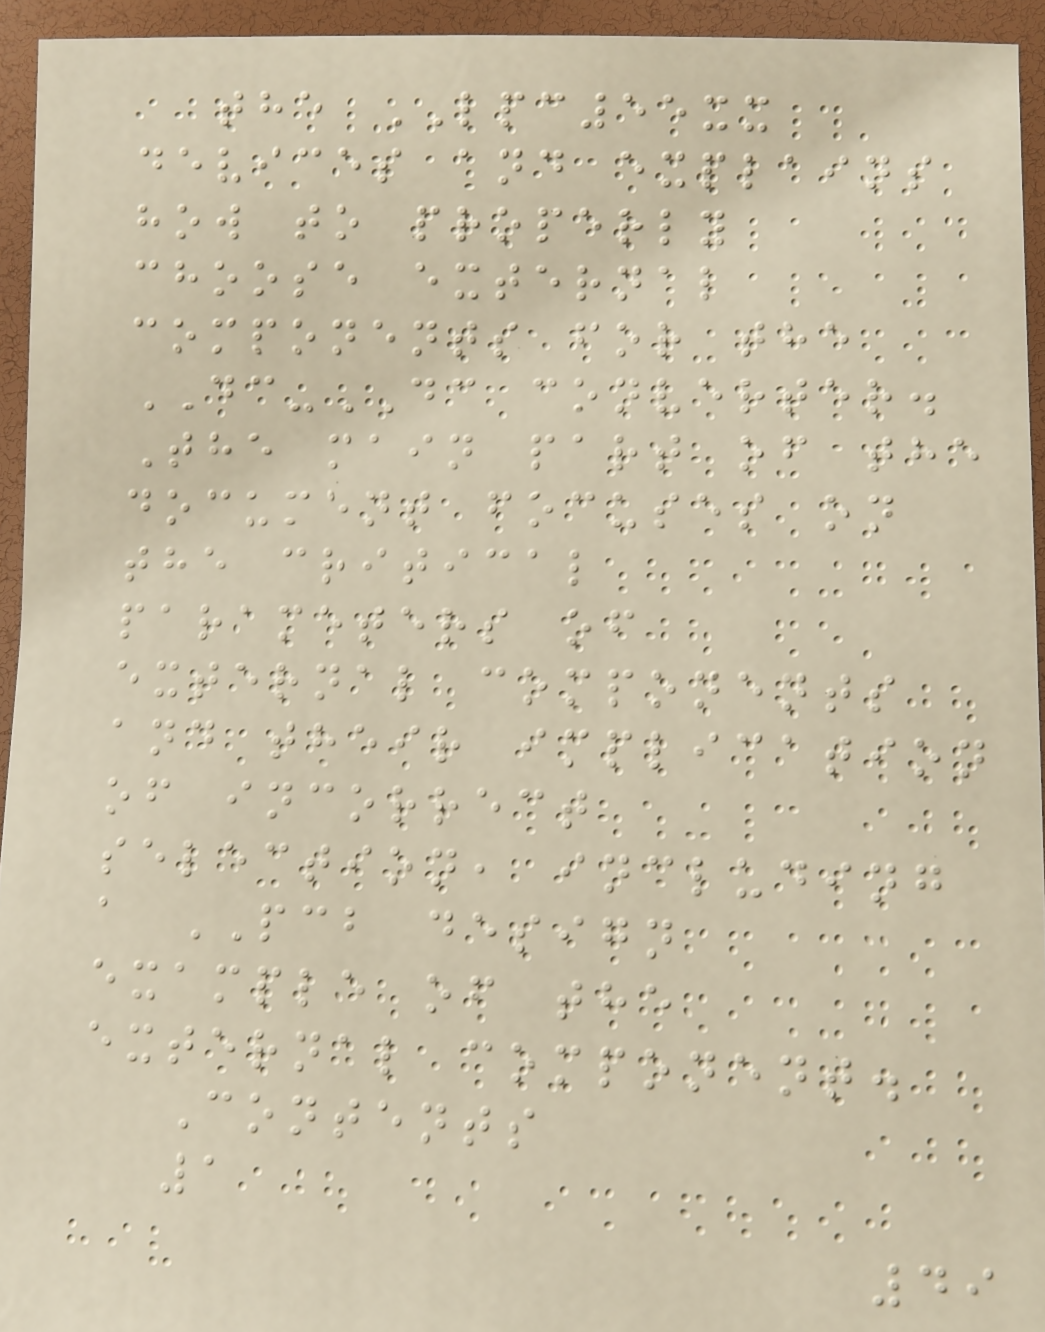the LPC55xx
devices and explains
how to properly
choose external
components for the
DC-DC converter.
The main part of the
document focuses on
the critical
parameters of
external components
and their implication
of incorrect
selection, including
a PCB design
example of the
external component.
Contents
1
49
